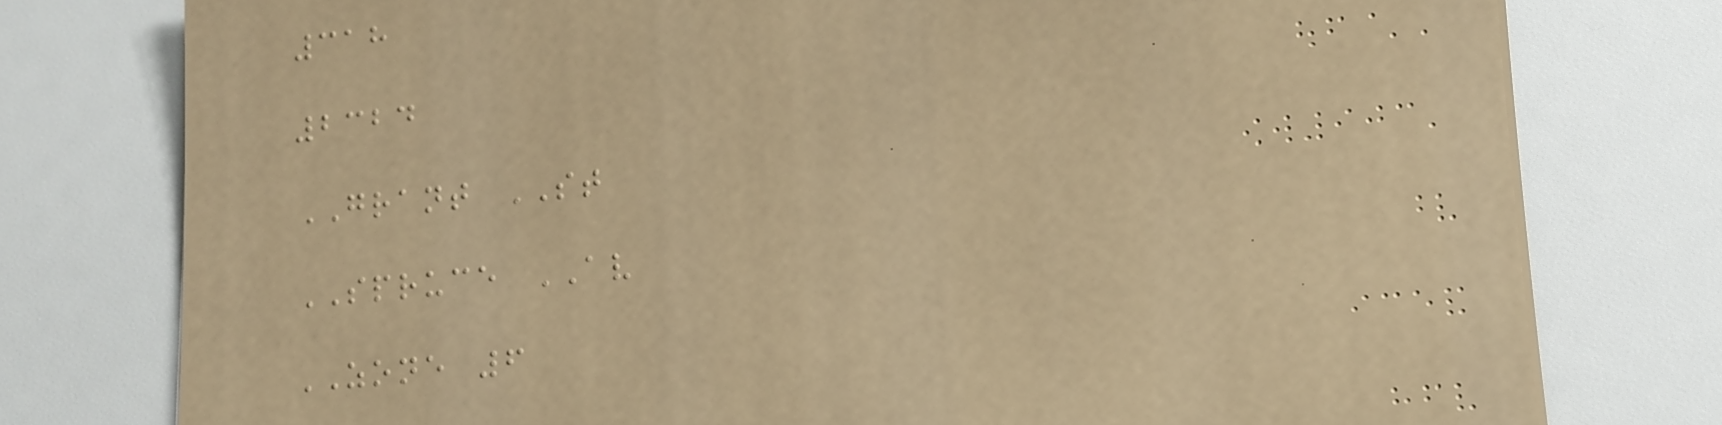318
2324
GRANT ST
SPRUCE AV
ZONE 6
